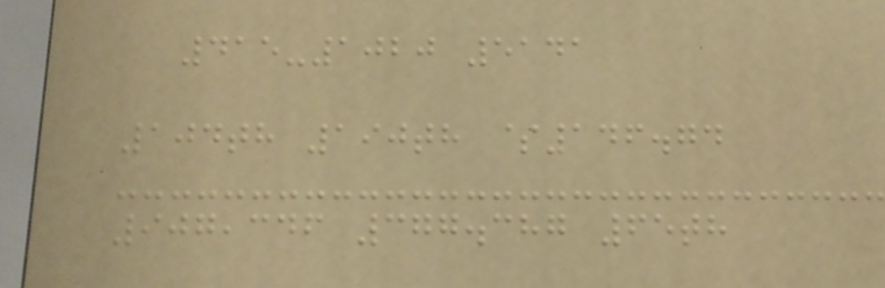415-1020 5141
104th 190th $146.74
907,346 377.387 65th
